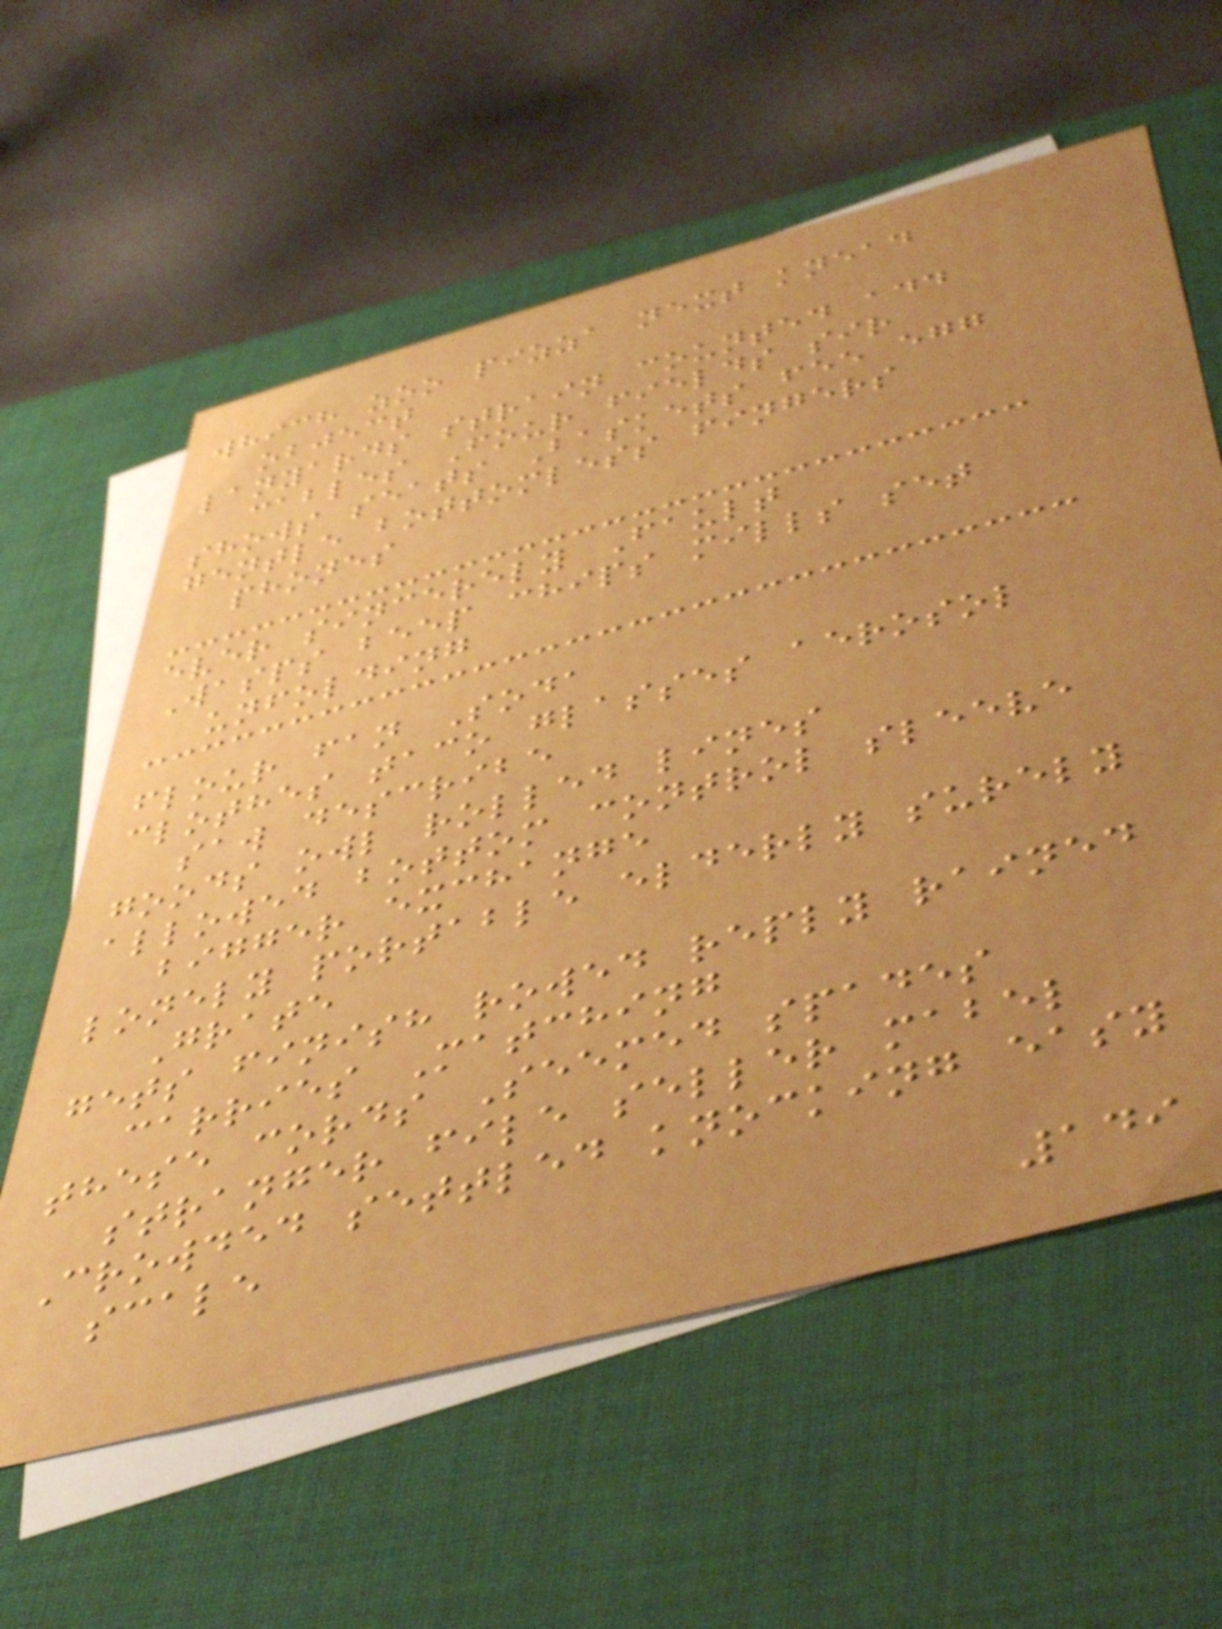which zoo pizza next knead
object
lanyards strain counted add
cables Four fields sir
shows seats Baskets fee egg
gentle bottomless fingers
phones
ever sincerely Fault
Wasps beep chips mills set
unfolding
flour fan Soda
clothes taco glasses aerosol
saw describe
goods owl rolled lines
allowed bottom control sleeve
bigger exchange
lonely portable elderly surely
Grate
gets finish rowed reply rained
carries Matching
these cords Seemed spades
stranger file seller mabel
Crowded settled knocking easy
scale
149
